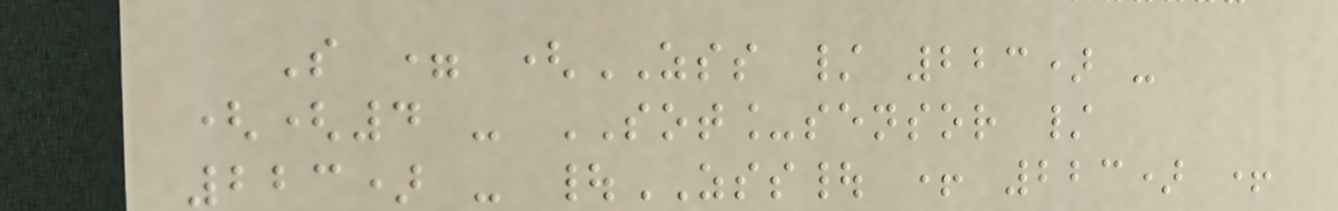S = (ZSS / 223) -
((4 - SOT_sensor /
223) - |ZSS| + 223) +
